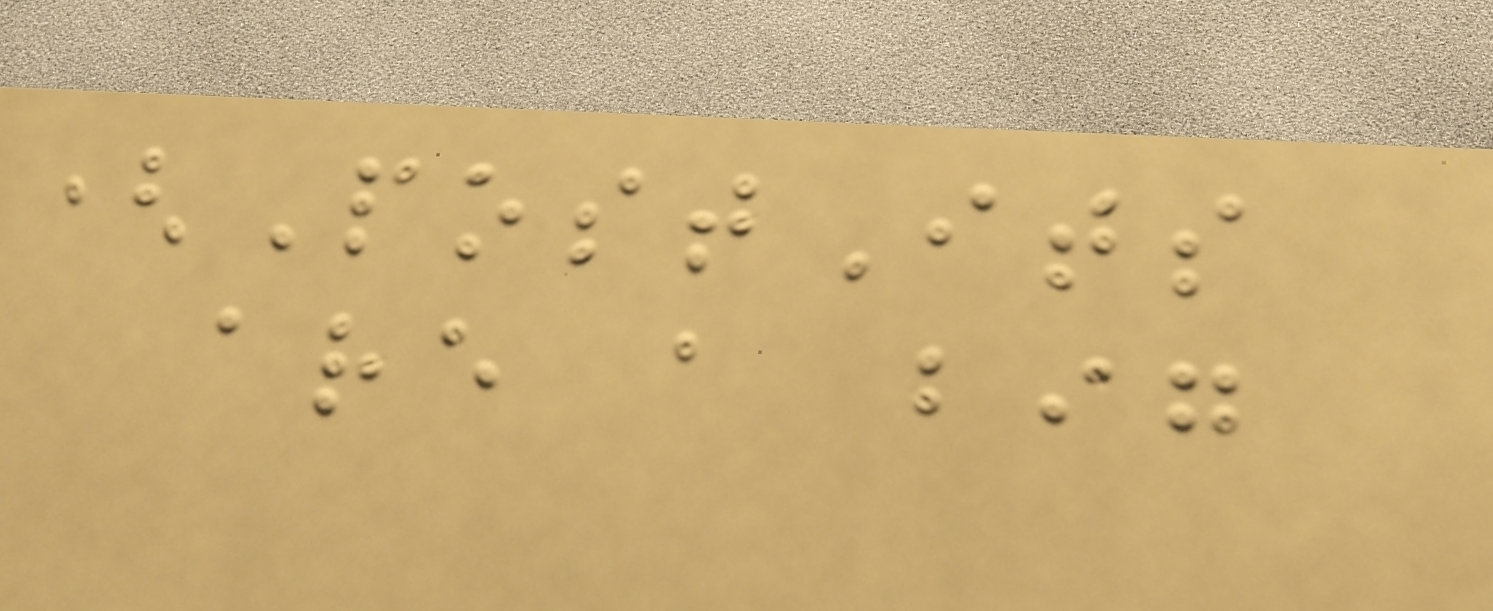(PostIts
are a big
